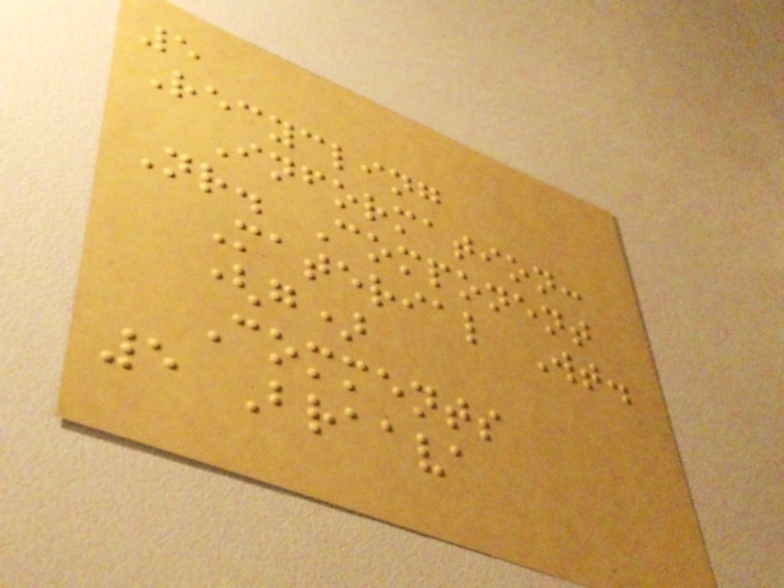5
Recycling
Information:
Nr. Component
Material Wt.
(g)
Comments
5 Braava
